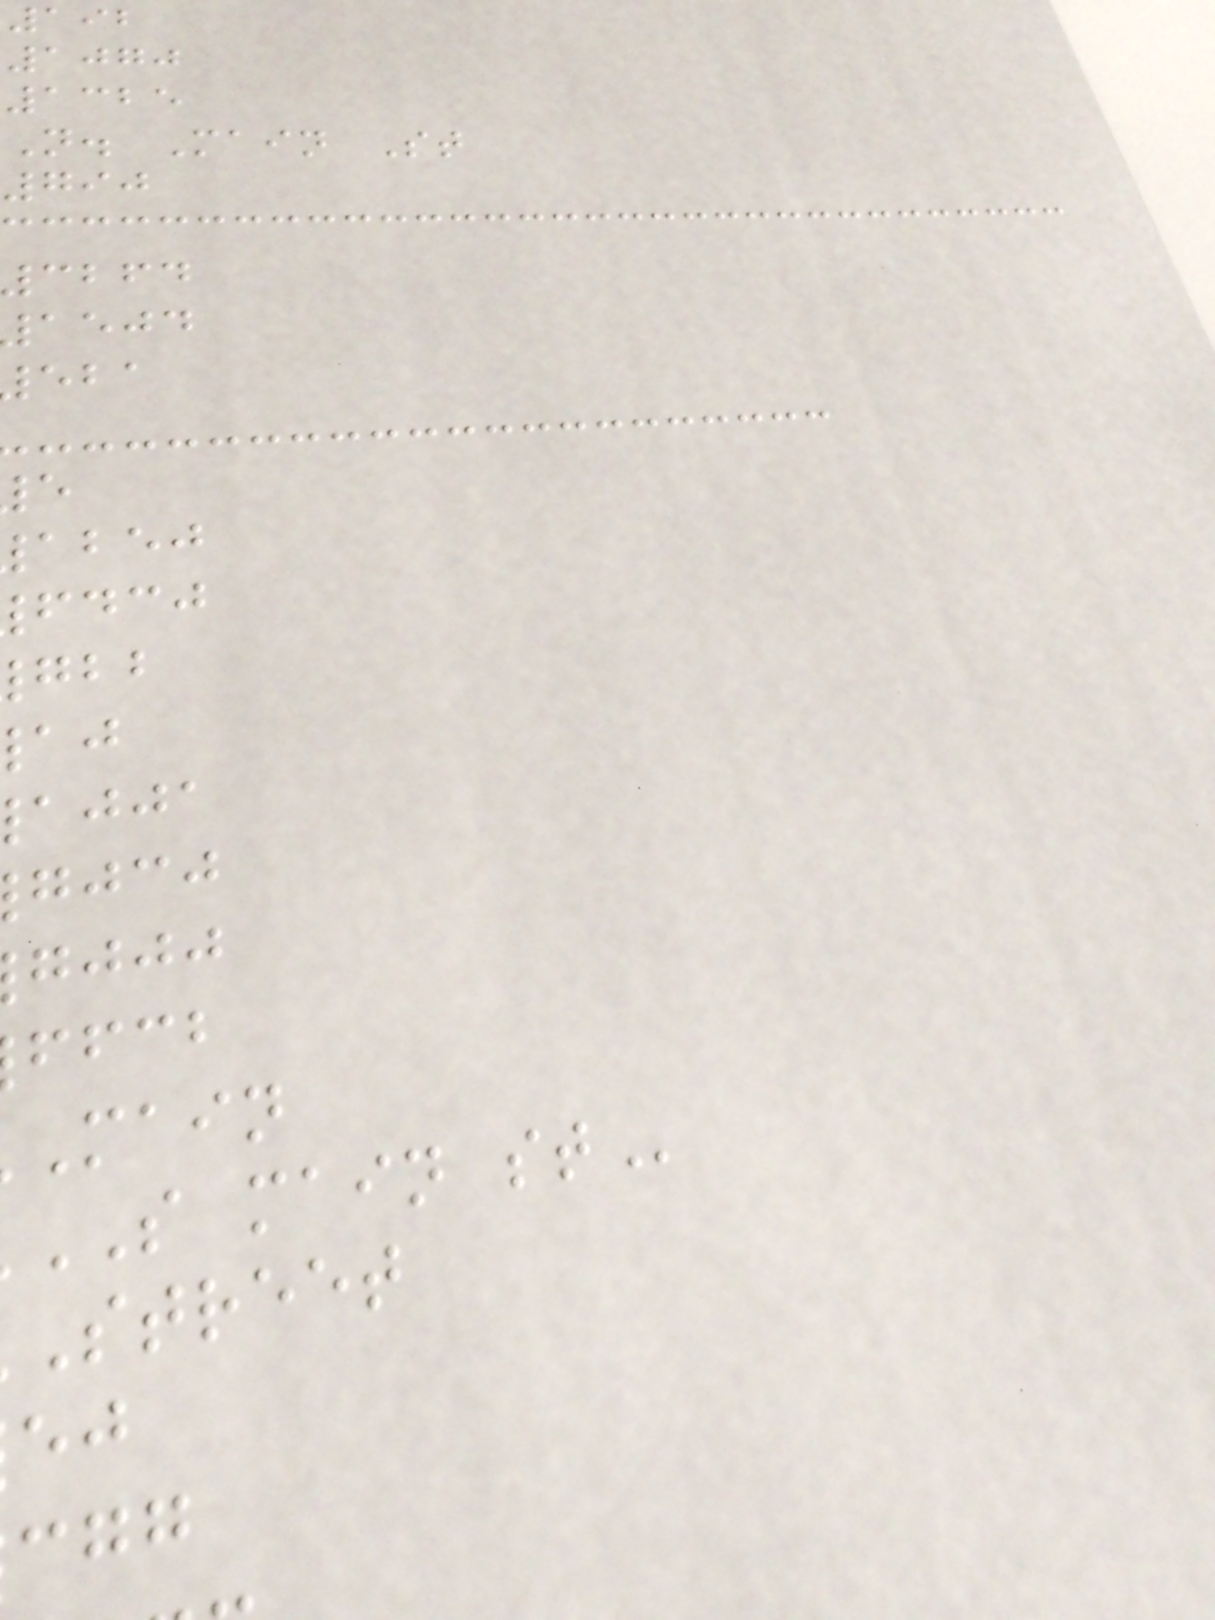192
1070
1325
N. Main St
790
cbfd
aejd
abej
fdcj
ajja
gjcj
gjjj
ffcb
main
S main
street
